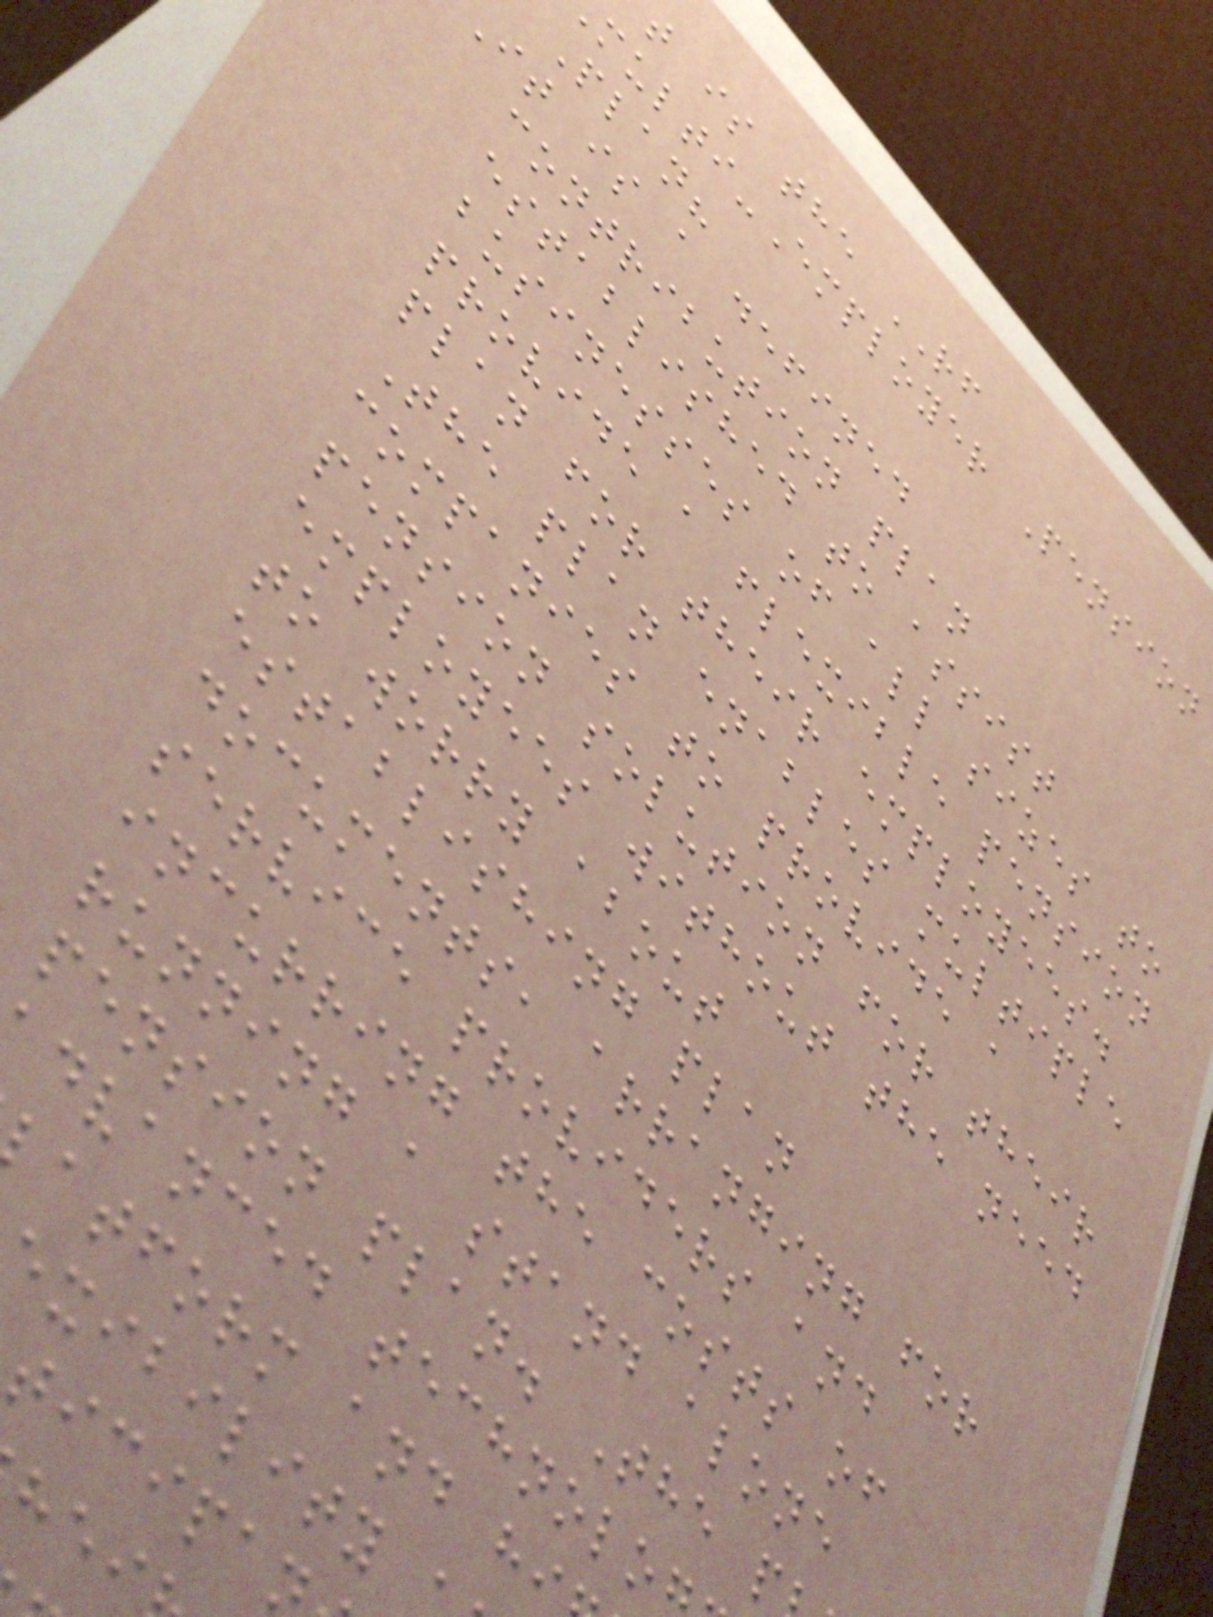t is the RF
ulti-Employer Pension
Plan?
it is a defined
contribution plan
established to assist
businesses of all sizes to
provide a flexible pension
plan for their employees.
The plan enables multiple
companies to provide a
pension solution for their
employees without the need
to worry about
establishing plan
documents, arranging for
service providers and
incurring the costs of
running a stand alone
pension plan. The p
dvanced technolo
atform and hi
xibility
